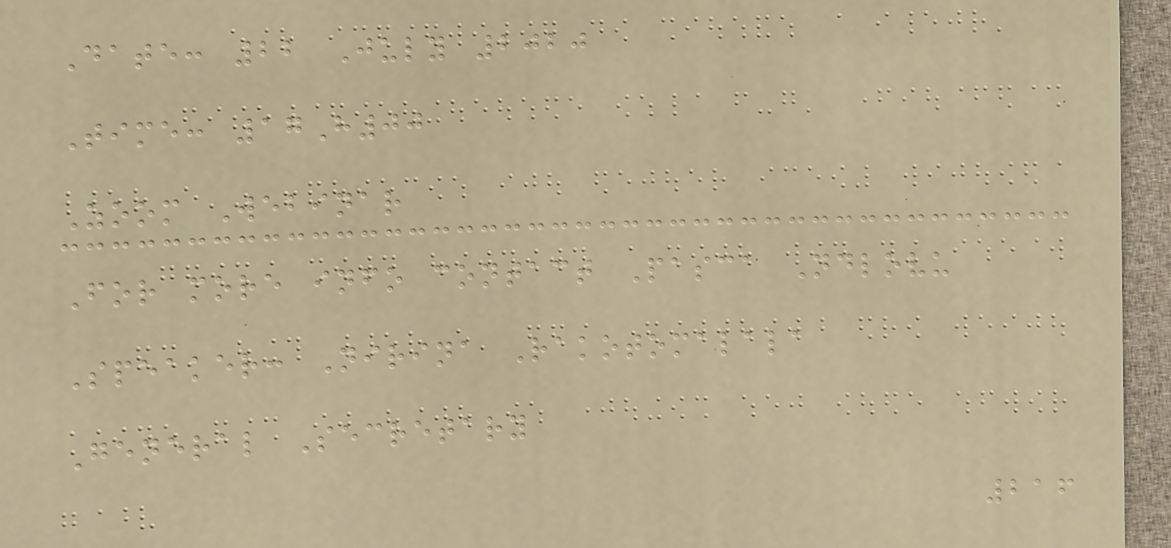Date: 22 July 2020
Time: 17H00
Zoom Webinar
For more info contact Pasca Ndlovu
Speaker: Nirina Rakotomalala
General Secretary
216
